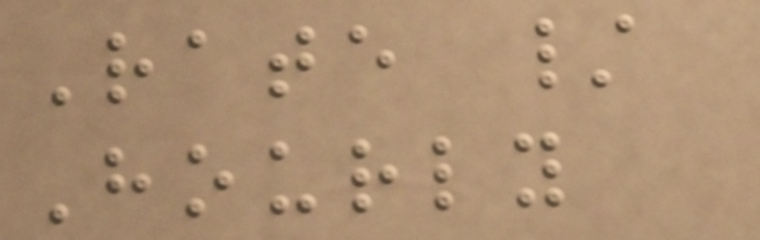Rate /
Hourly
